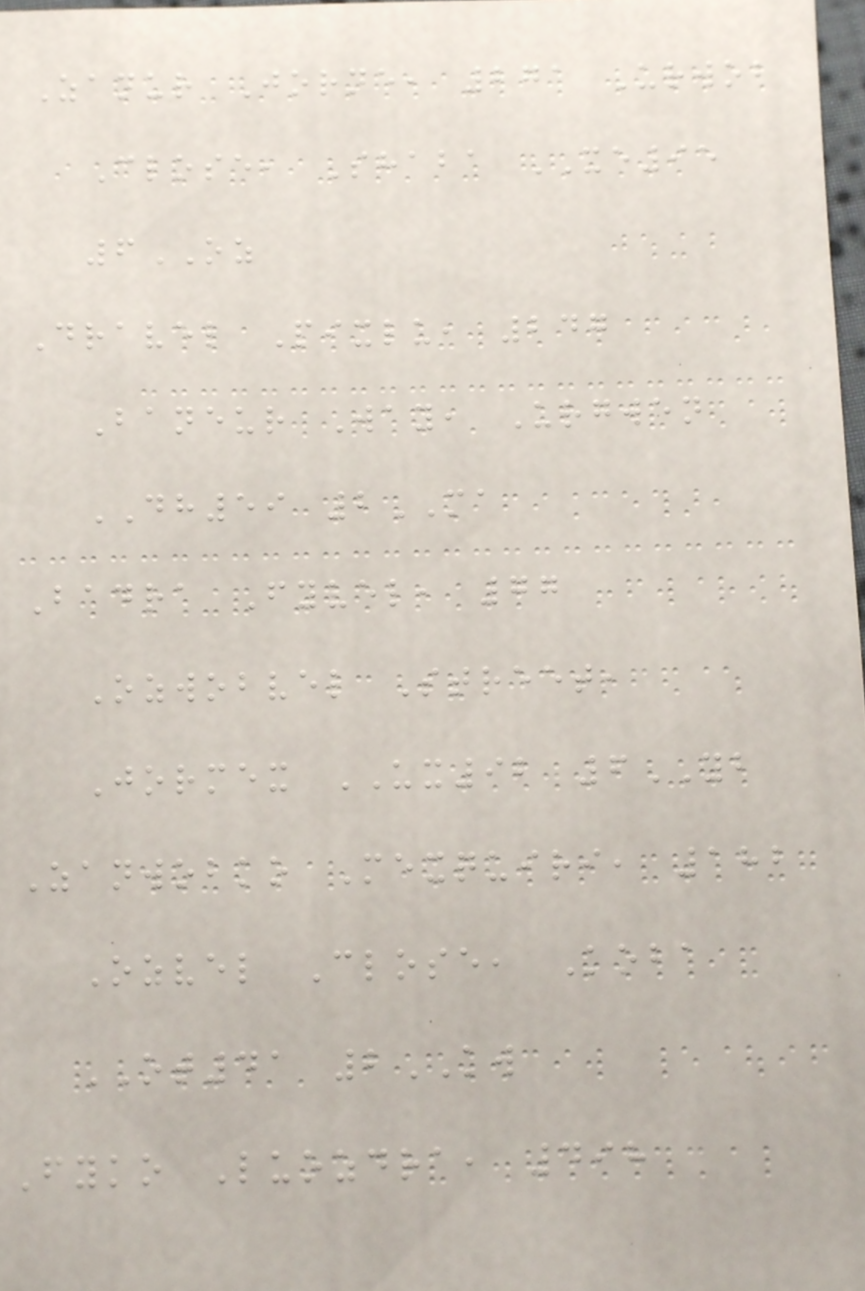Zanur Jorne, 271 Urwob
Close, Shaba XE95
6OZ
Dravel Pixlu, 247
Baneur Way, Urgwen
DH59 2MA
Badra Fyvel, 77
Ozwobvel Street,
Jormex UX92 6YB
Zanwobko Mexquiri, 182
Ozvel Close, Koba
OT41 2KW
Fyko Luozdra, 498
